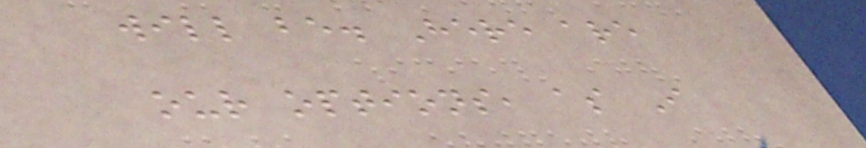will be. Here are
our options, as I
